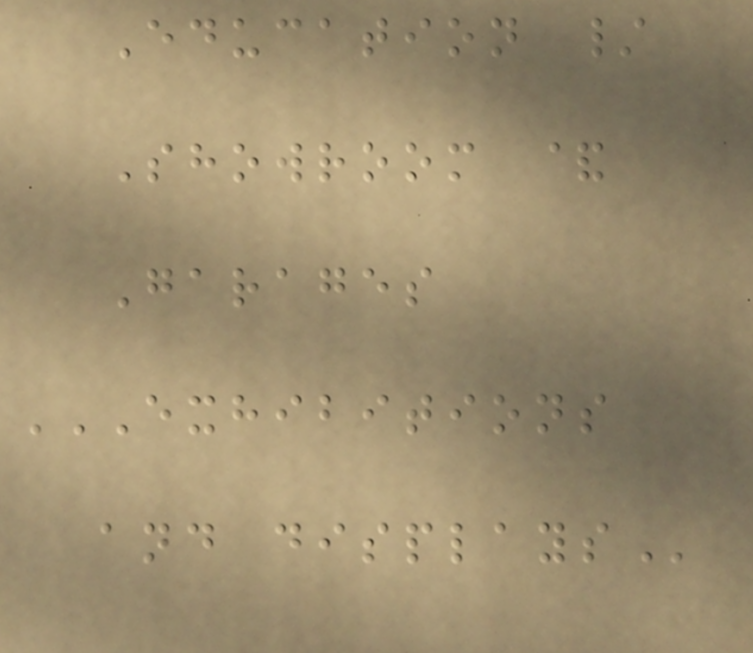Education /
Showroom &
Garages
EXHIBITIONS
AND DISPLAYS
